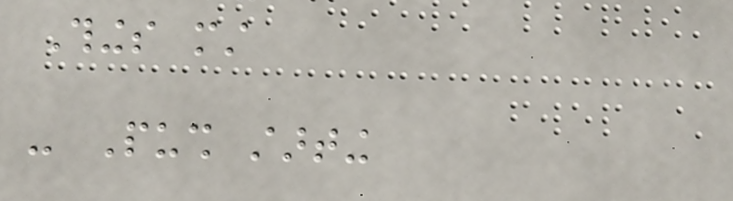Things must
- Push starting
